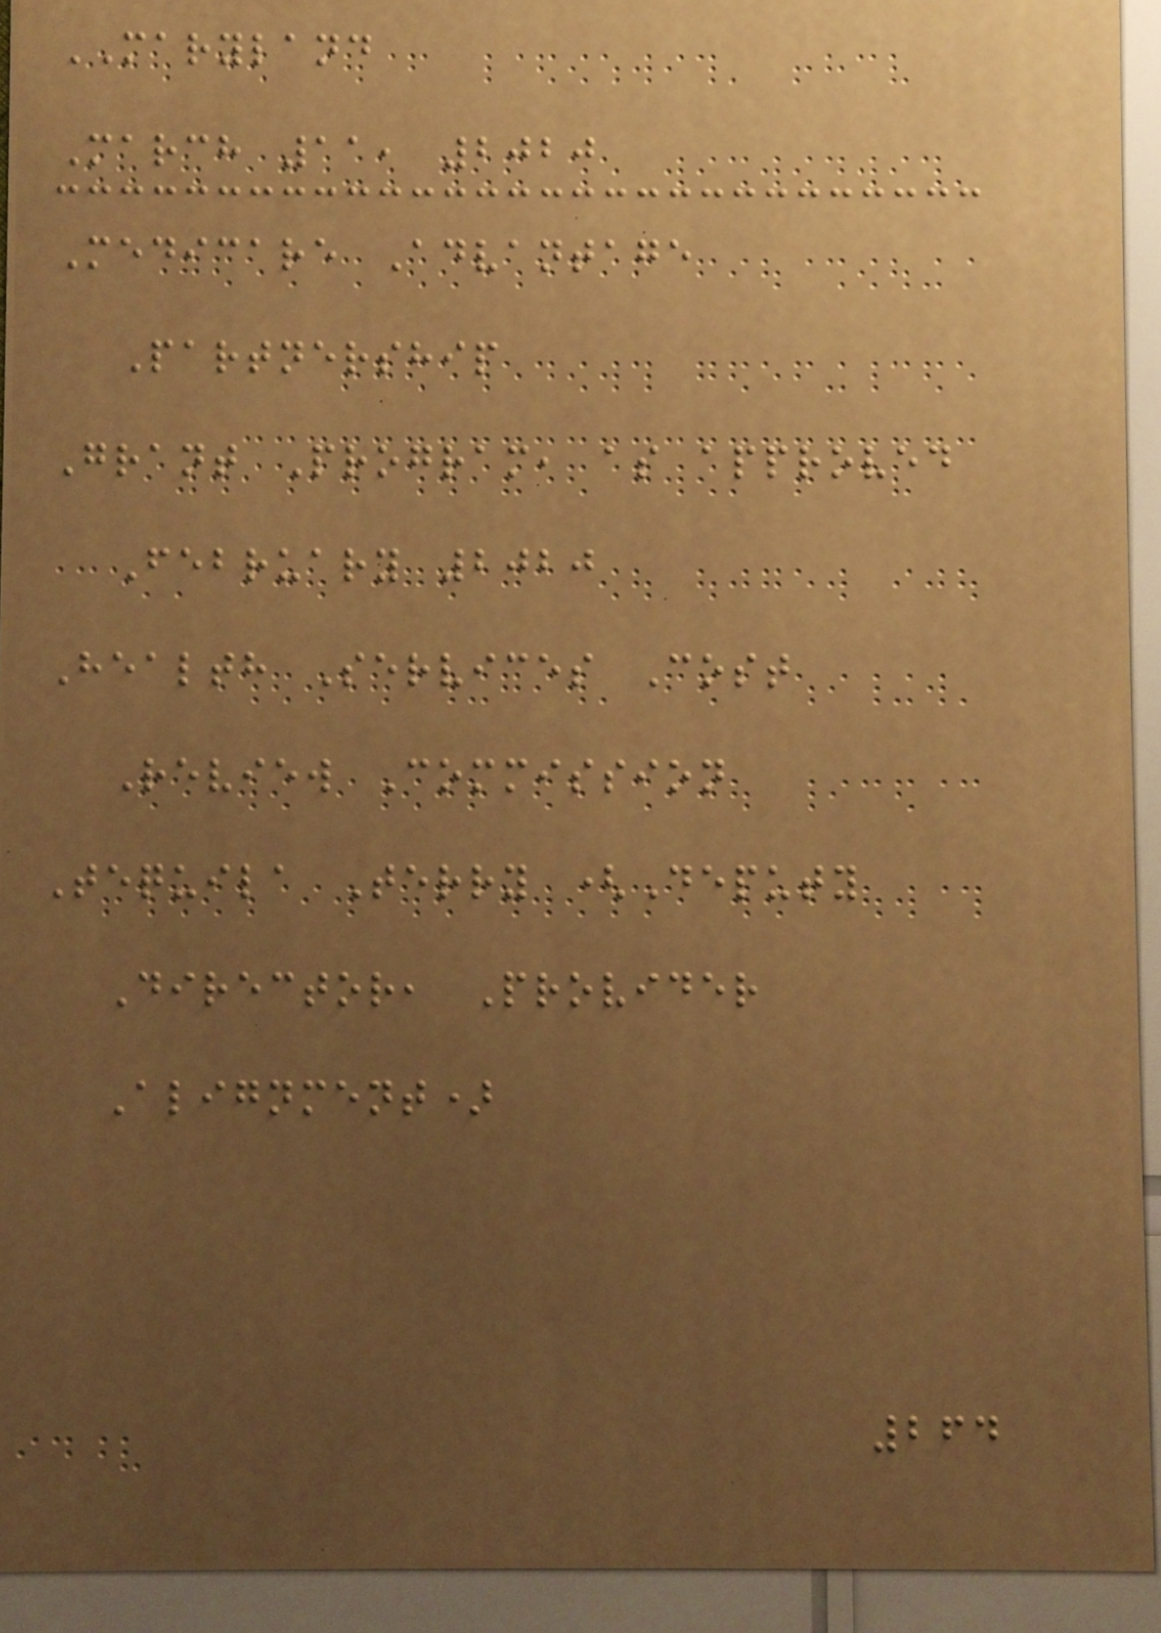MARYLAND
March 11, 2020
Medicare Advantage
Partnership
Grant Program, as approved
February 2020
Health Services Cost
Review Commission
Tequila Terry (Deputy
Director, Provider
Alignment)
264
